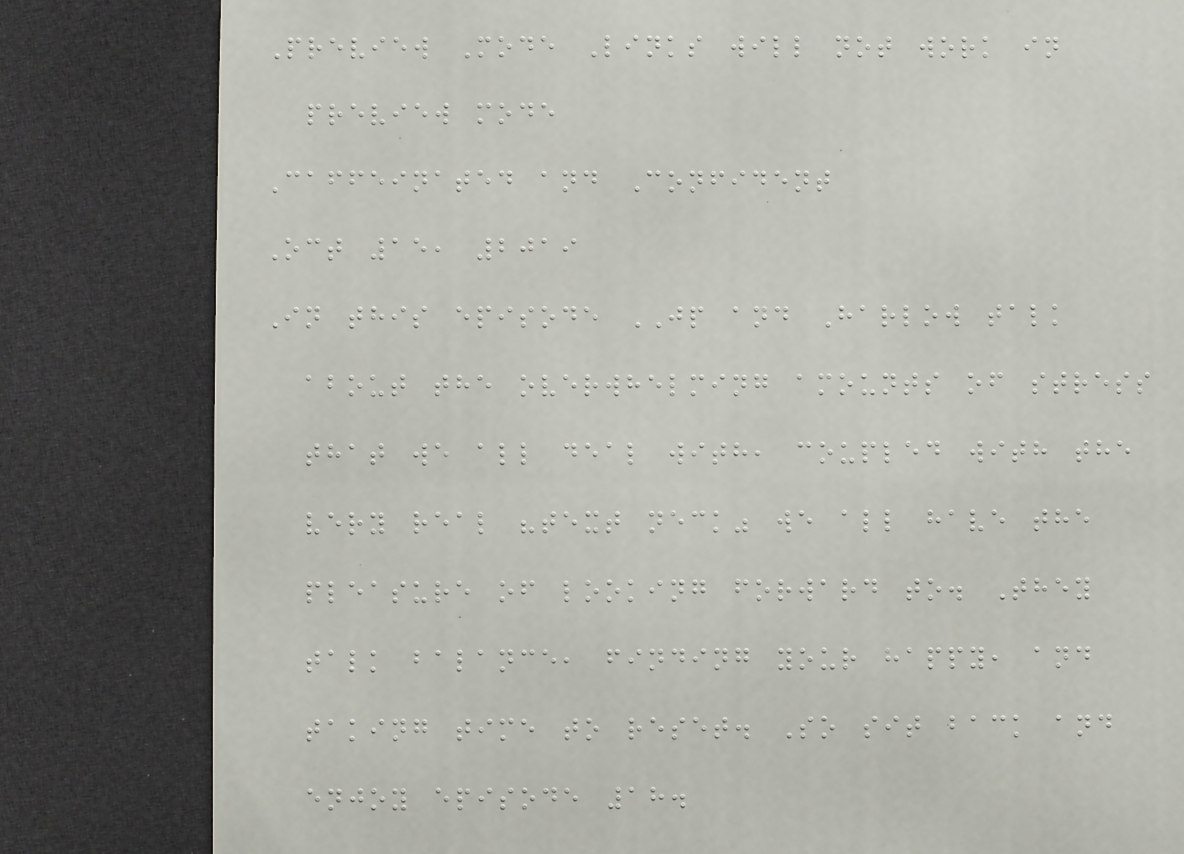Preview Mode Links will not work in
preview mode
Caffeinated and Confident
Oct 15, 2019
In this episode JP and Harlow talk
about the overwhelming amounts of stress
that we all deal with, coupled with the
very real "text neck" we all have the
pleasure of looking forward to. They
talk balance, finding your happy, and
taking time to reset. So sit back and
enjoy episode 18.
